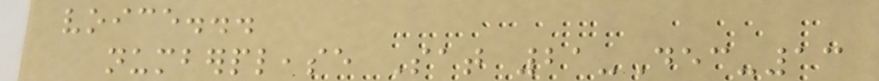voice...
numberplease Sat 21-Dec-13
